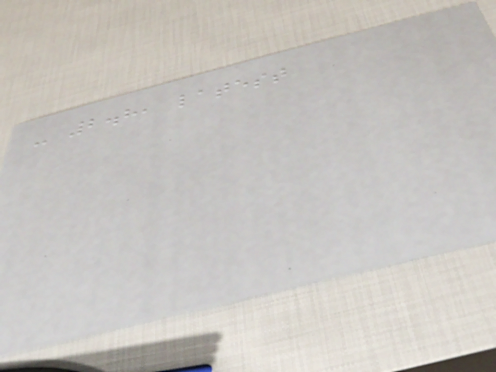- 2.8, latest
